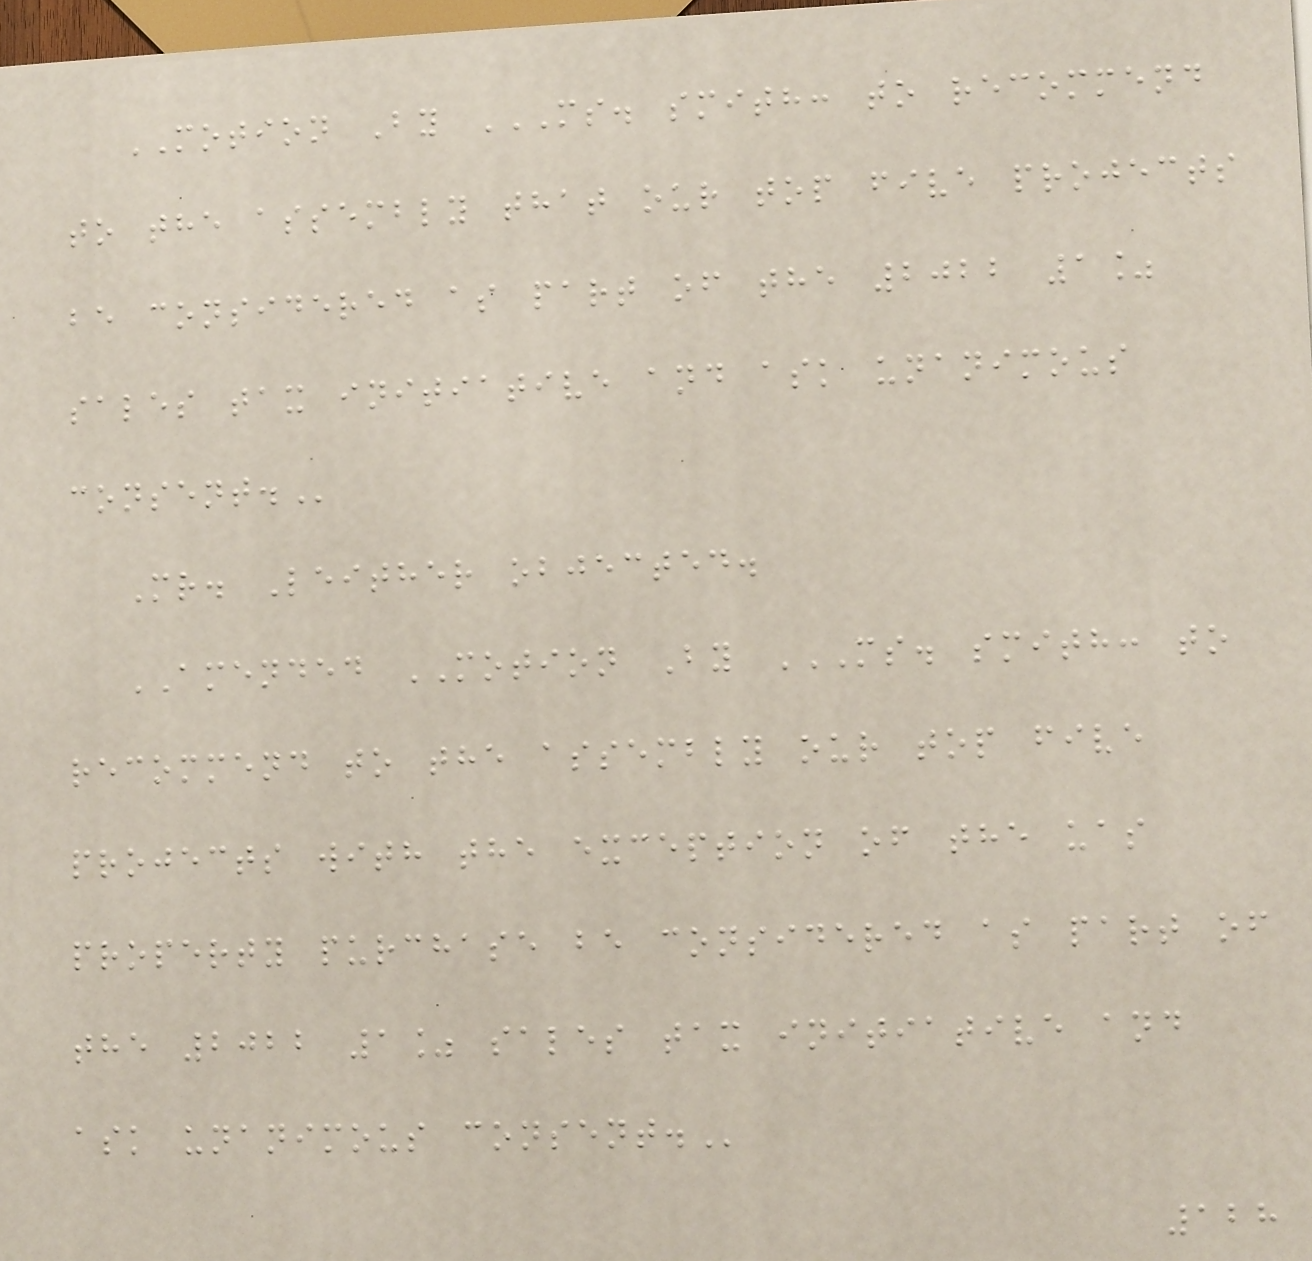MOTION By MS. SMITH: TO RECOMMEND
TO THE ASSEMBLY THAT OUR TOP FIVE PROJECTS
BE CONSIDERED AS PART OF THE 2022 1%
SALES TAX INITIATIVE AND ASK UNANIMOUS
CONSENT.
Mr. Leither objected.
AMENDED MOTION By MS. SMITH: TO
RECOMMEND TO THE ASSEMBLY OUR TOP FIVE
PROJECTS WITH THE EXCEPTION OF THE UAS
PROPERTY PURCHASE BE CONSIDERED AS PART OF
THE 2022 1% SALES TAX INITIATIVE AND
ASK UNANIMOUS CONSENT.
128
